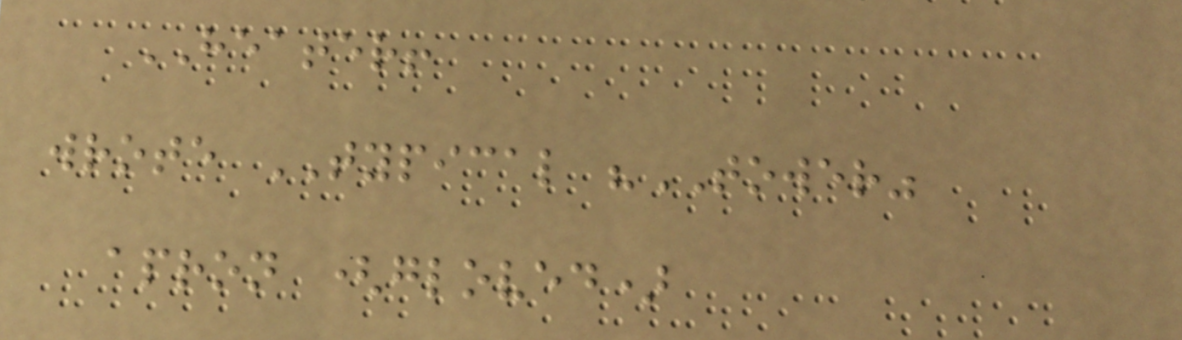HEATER!
wrote TYPICAL "TOWER"
apron (gloved)
